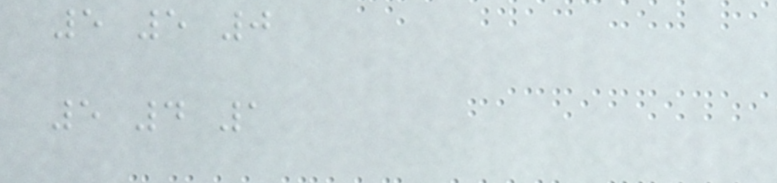5 5 0
5 4 1
